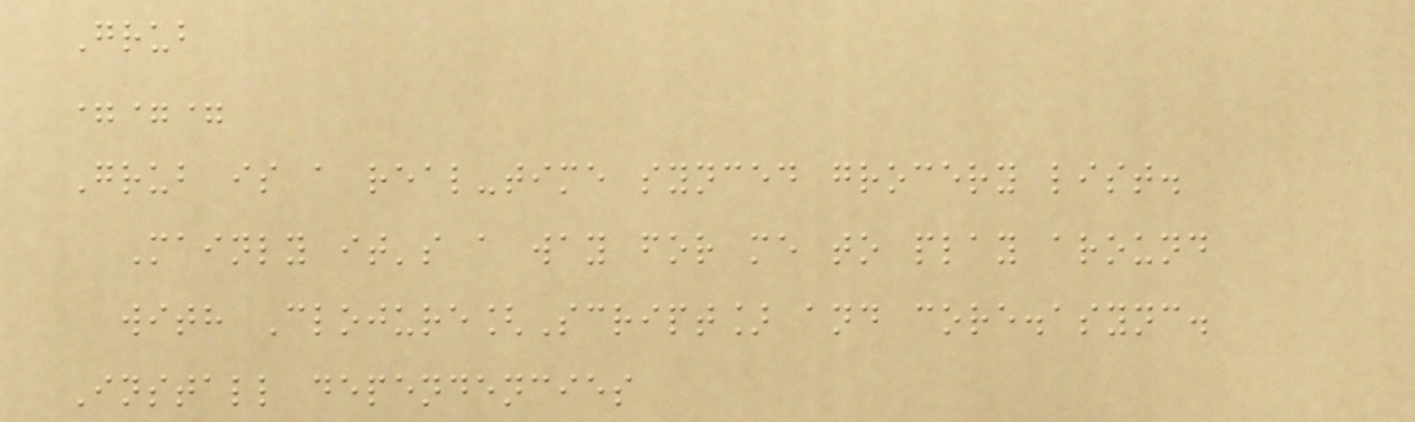Grub
===
Grub is a real-time synced grocery list.
Mainly it's a way for me to play around
with Clojure[Script] and core.async.
Install dependencies
